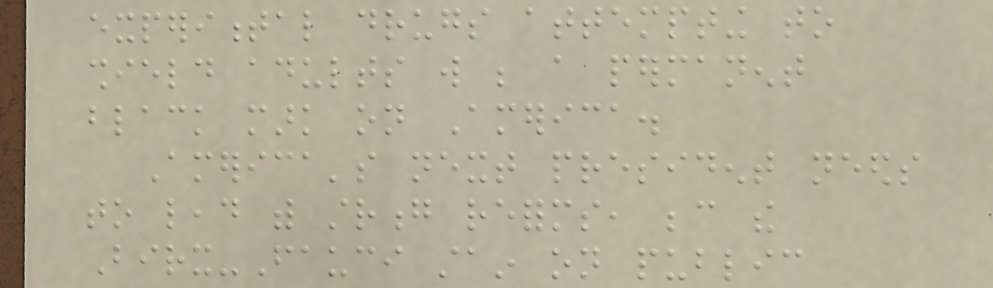experimental drugs attempting to
shield adults will be a permanent
black mark on America.
America's next president needs
to lead with strong reforms, because the
Birx-Fauci stain on public
